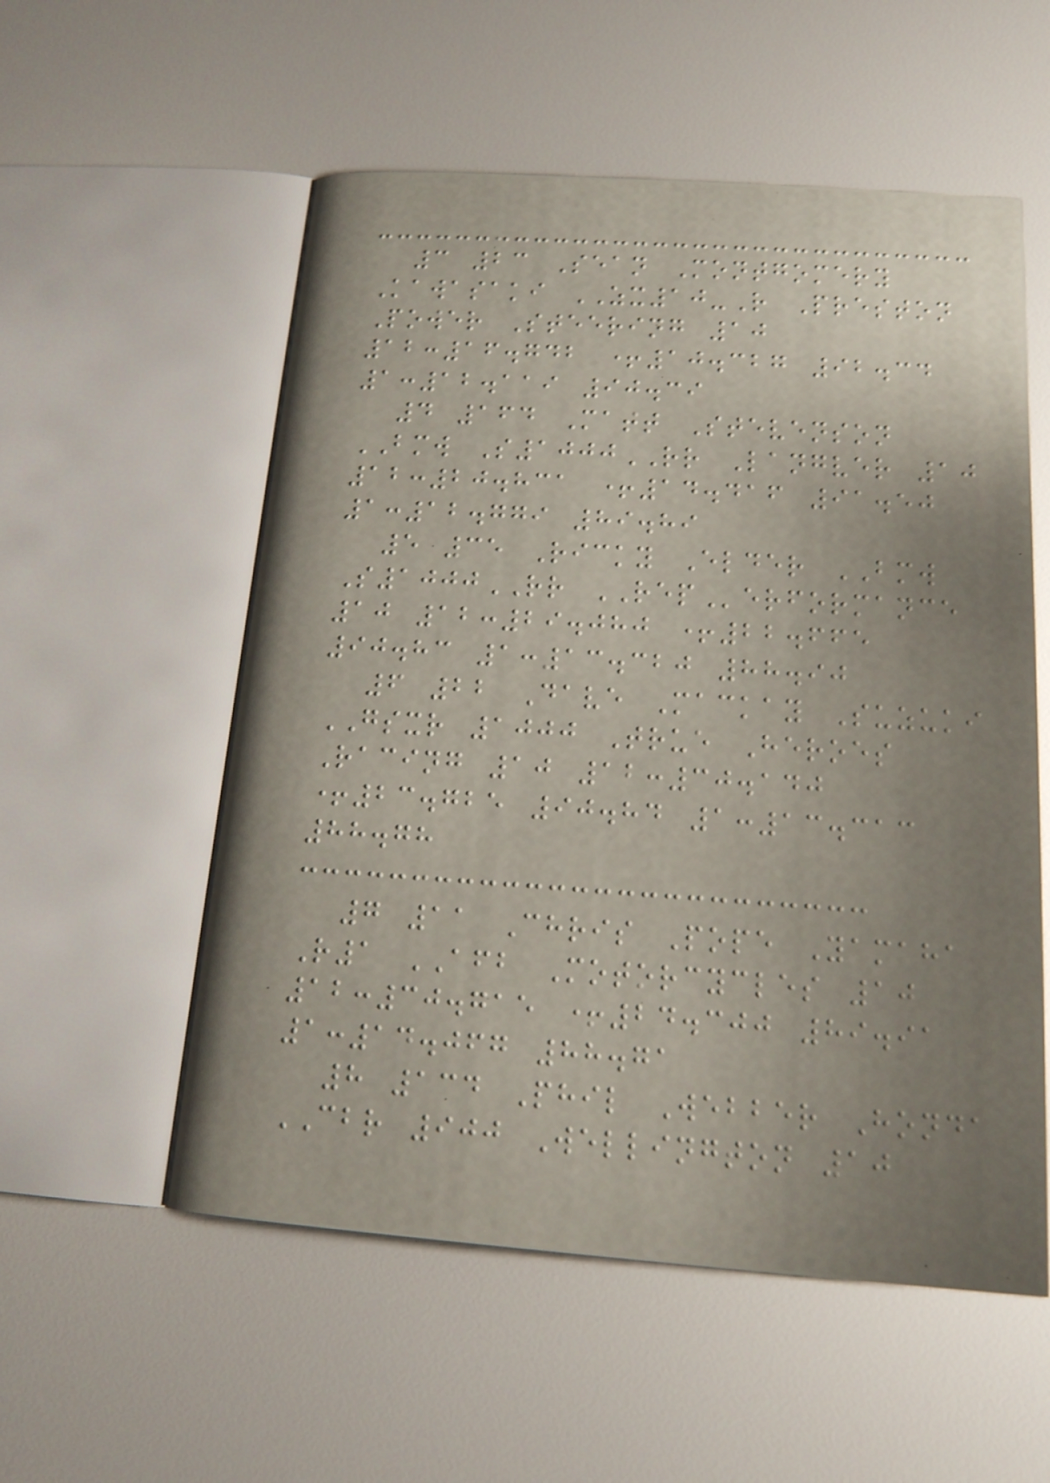3 23 Sean Montgomery
Kawasaki ZX10-R Preston
Power Steering 10
12:16.742 +10.327 92.34
1:12.119 90.39
4 164 Matt Stevenson
BMW S1000RR Langver 10
12:20.831 +14.416 91.50
1:12.779 89.89
5 35 Ricky Elder BMW
S1000RR REPerformance
10 12:29.080 +22.665
90.83 1:13.320 88.90
6 22 Dave Mackay Suzuki
GSXR 1000 True Heroes
Racing 10 12:30.140
+23.725 90.84 1:13.313
88.78
7 11 Chris Pope Yamaha
R1 AFB Motorcycles 10
12:30.715 +24.300 89.91
1:14.067 88.71
8 134 Phil Webber Honda
CBR 900 Wellington 10
